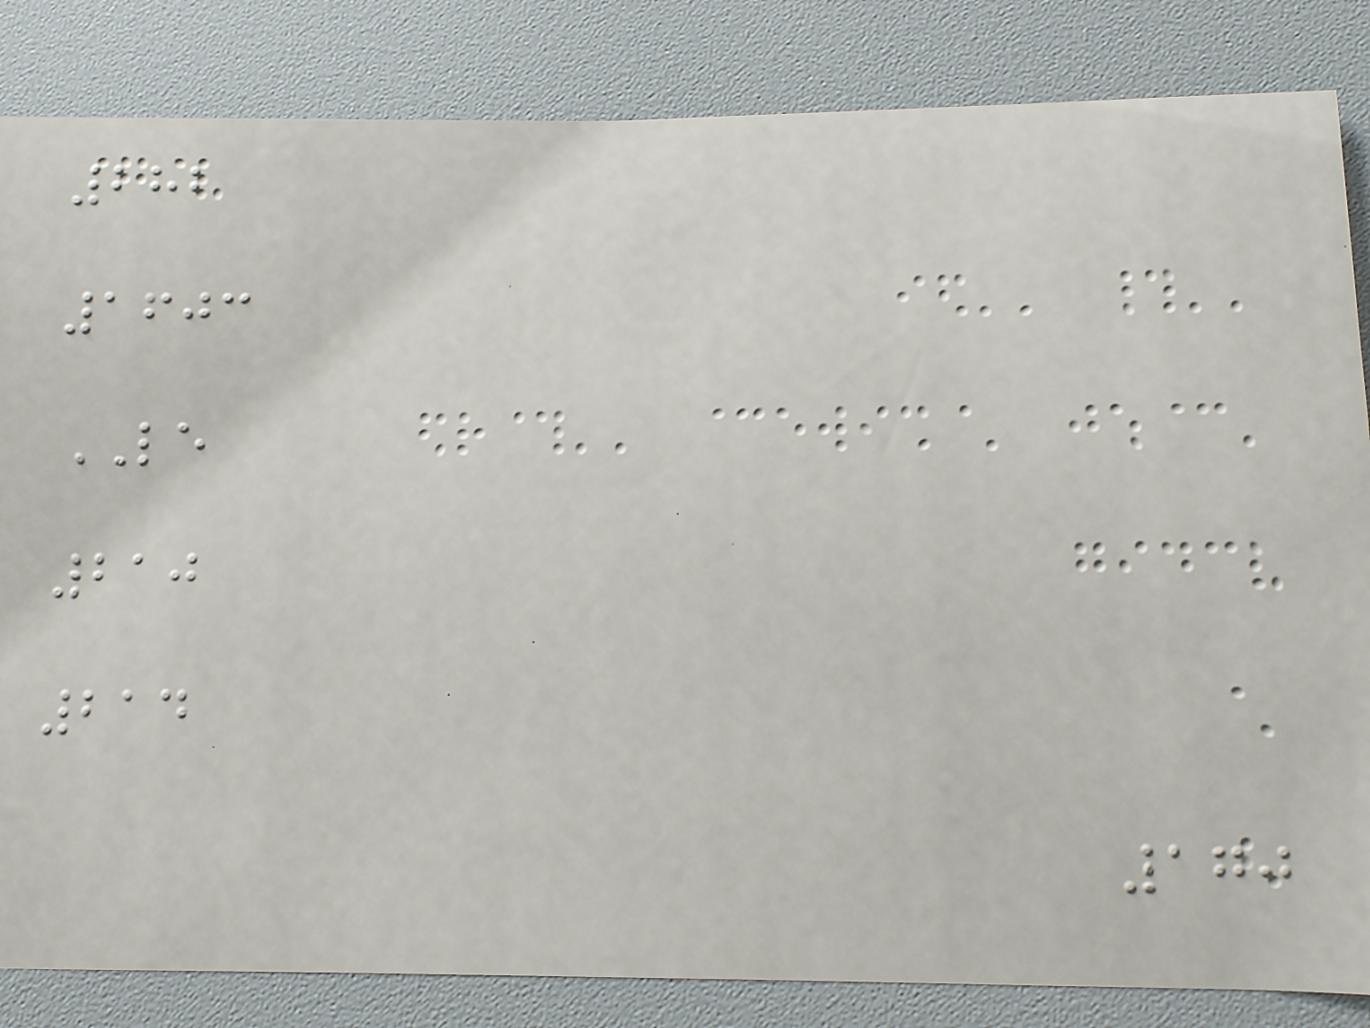282
1603
LE
210
214
170
